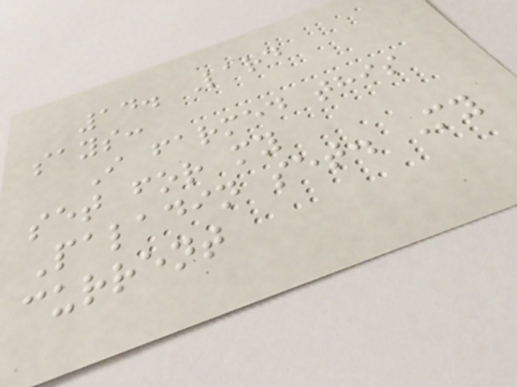14. Lard
says:
I farmed this
set for my
Paladin set. My
current
